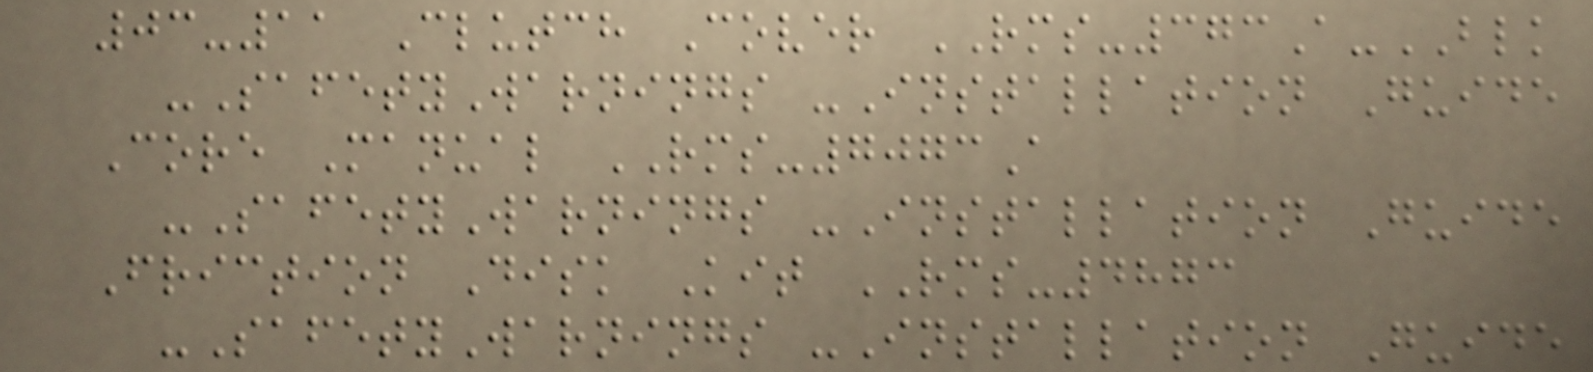03-11 Clutch Cover RMS-373A-BLK
-SafetyWarnings -Installation Guide
Core Manual RMS-7073A
-SafetyWarnings -Installation Guide
Friction Disk Kit RMS-4873
-SafetyWarnings -Installation Guide
